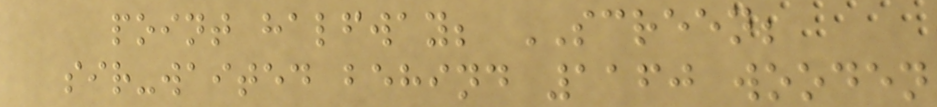point halfway; SCREEN;
sir-waited behind 1160 wooden
